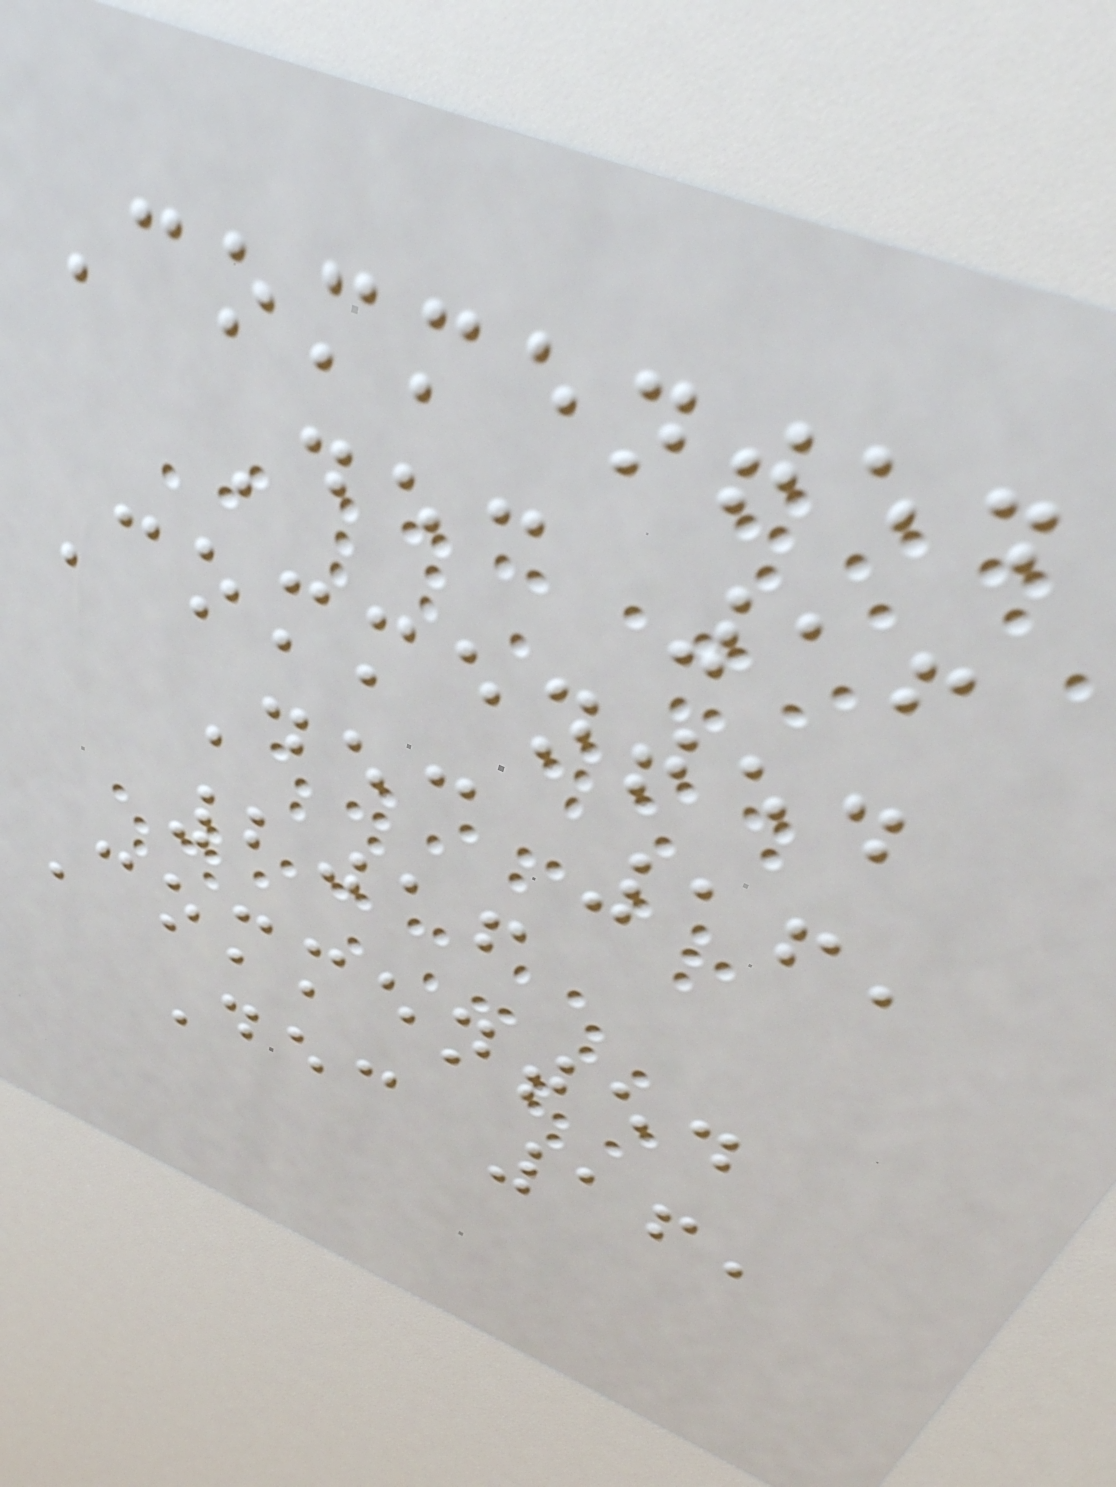Commented
Dec 16
Commented
Dec 16,
2016
Commented
Dec 16,
